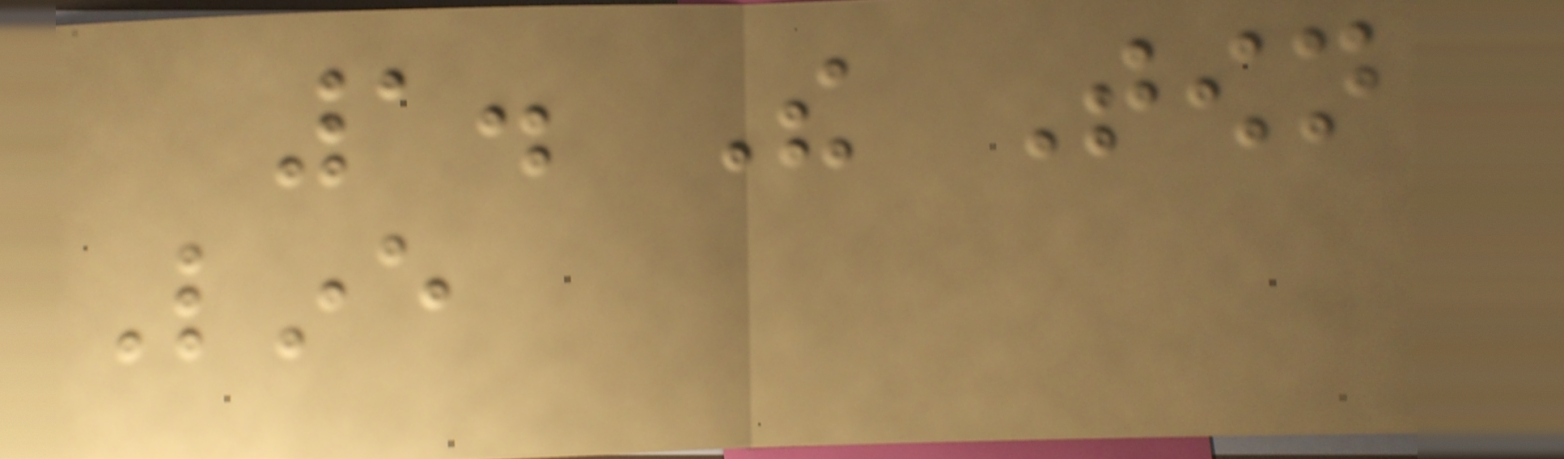1. The Town
Line
